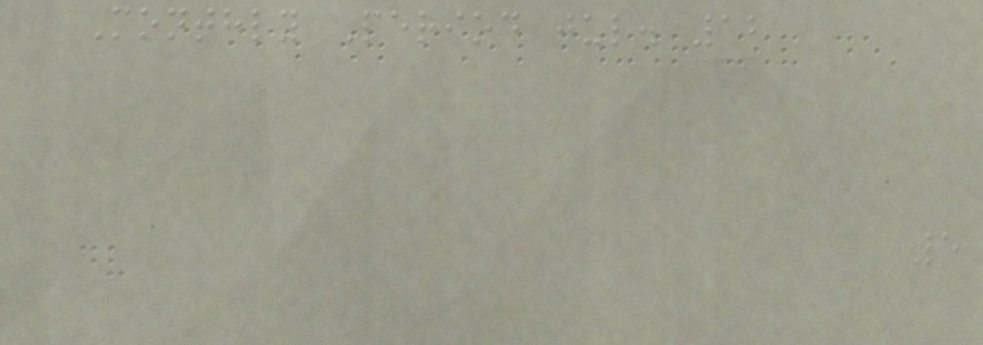Monthly Period jul. 12
5
